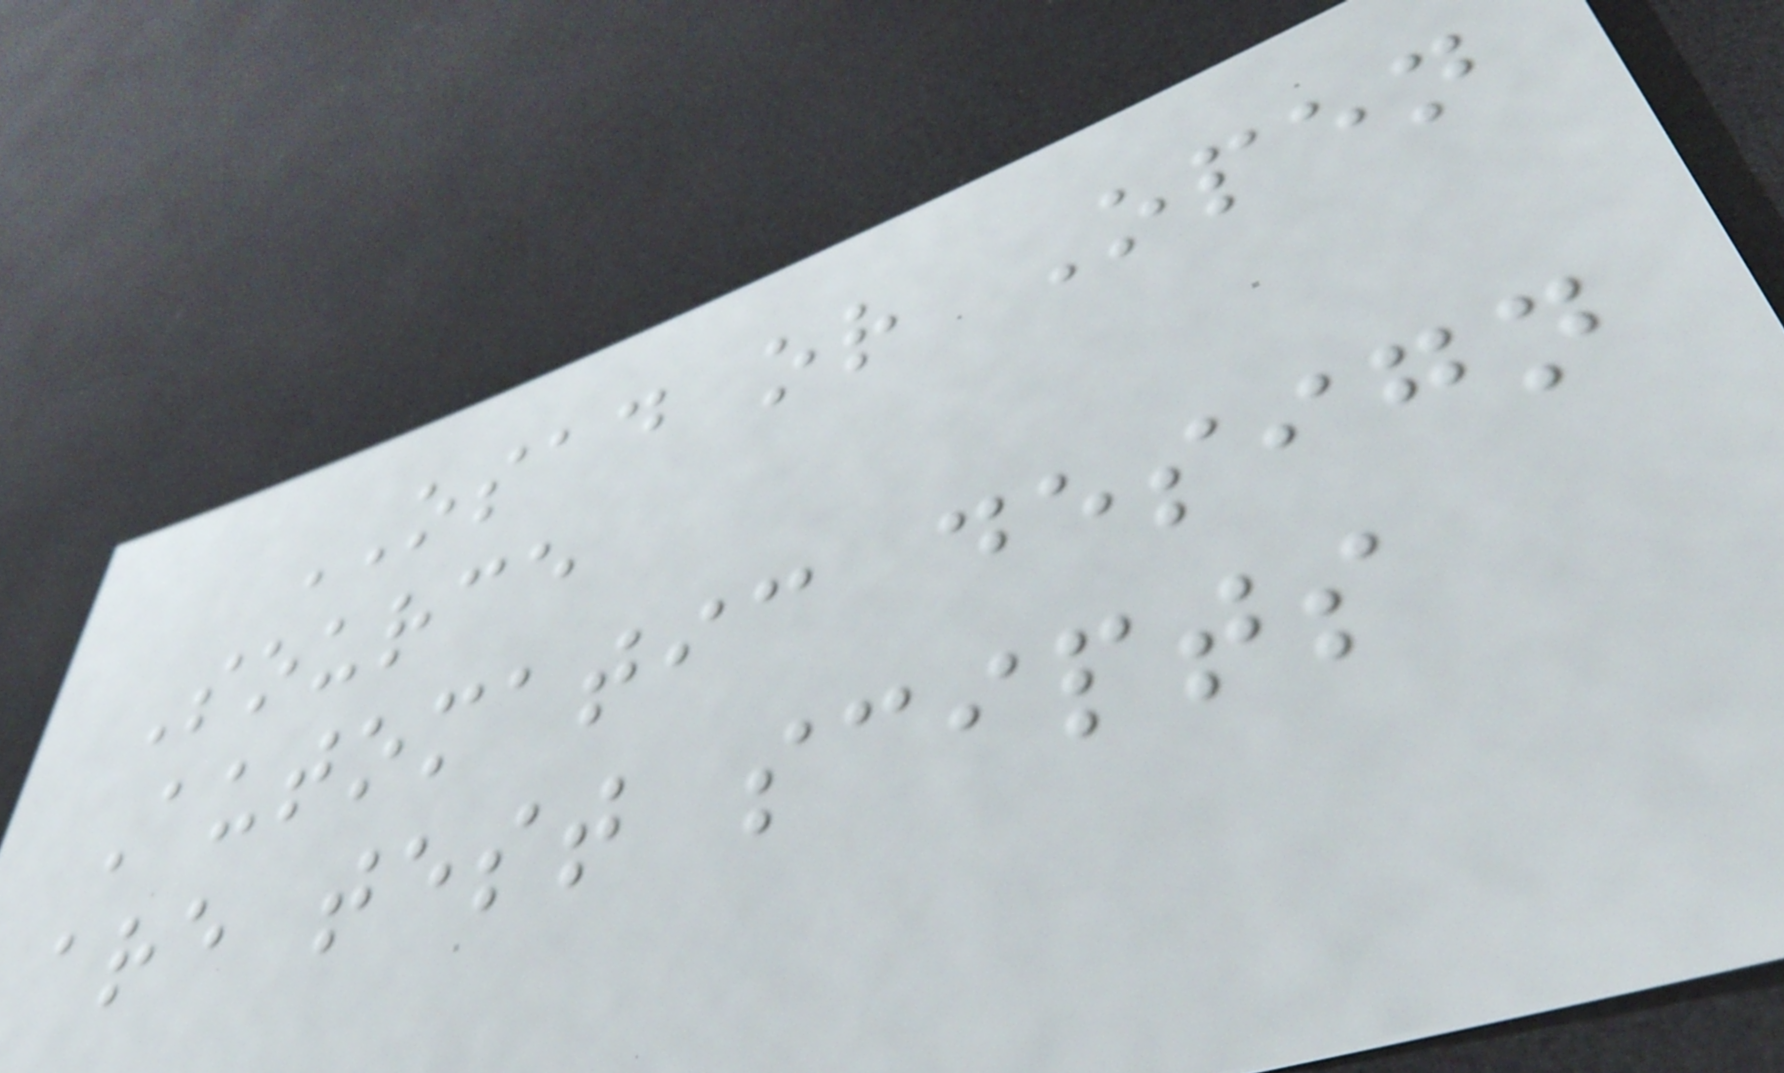OSAD or Open
Source
Automatic design
are test scipts
